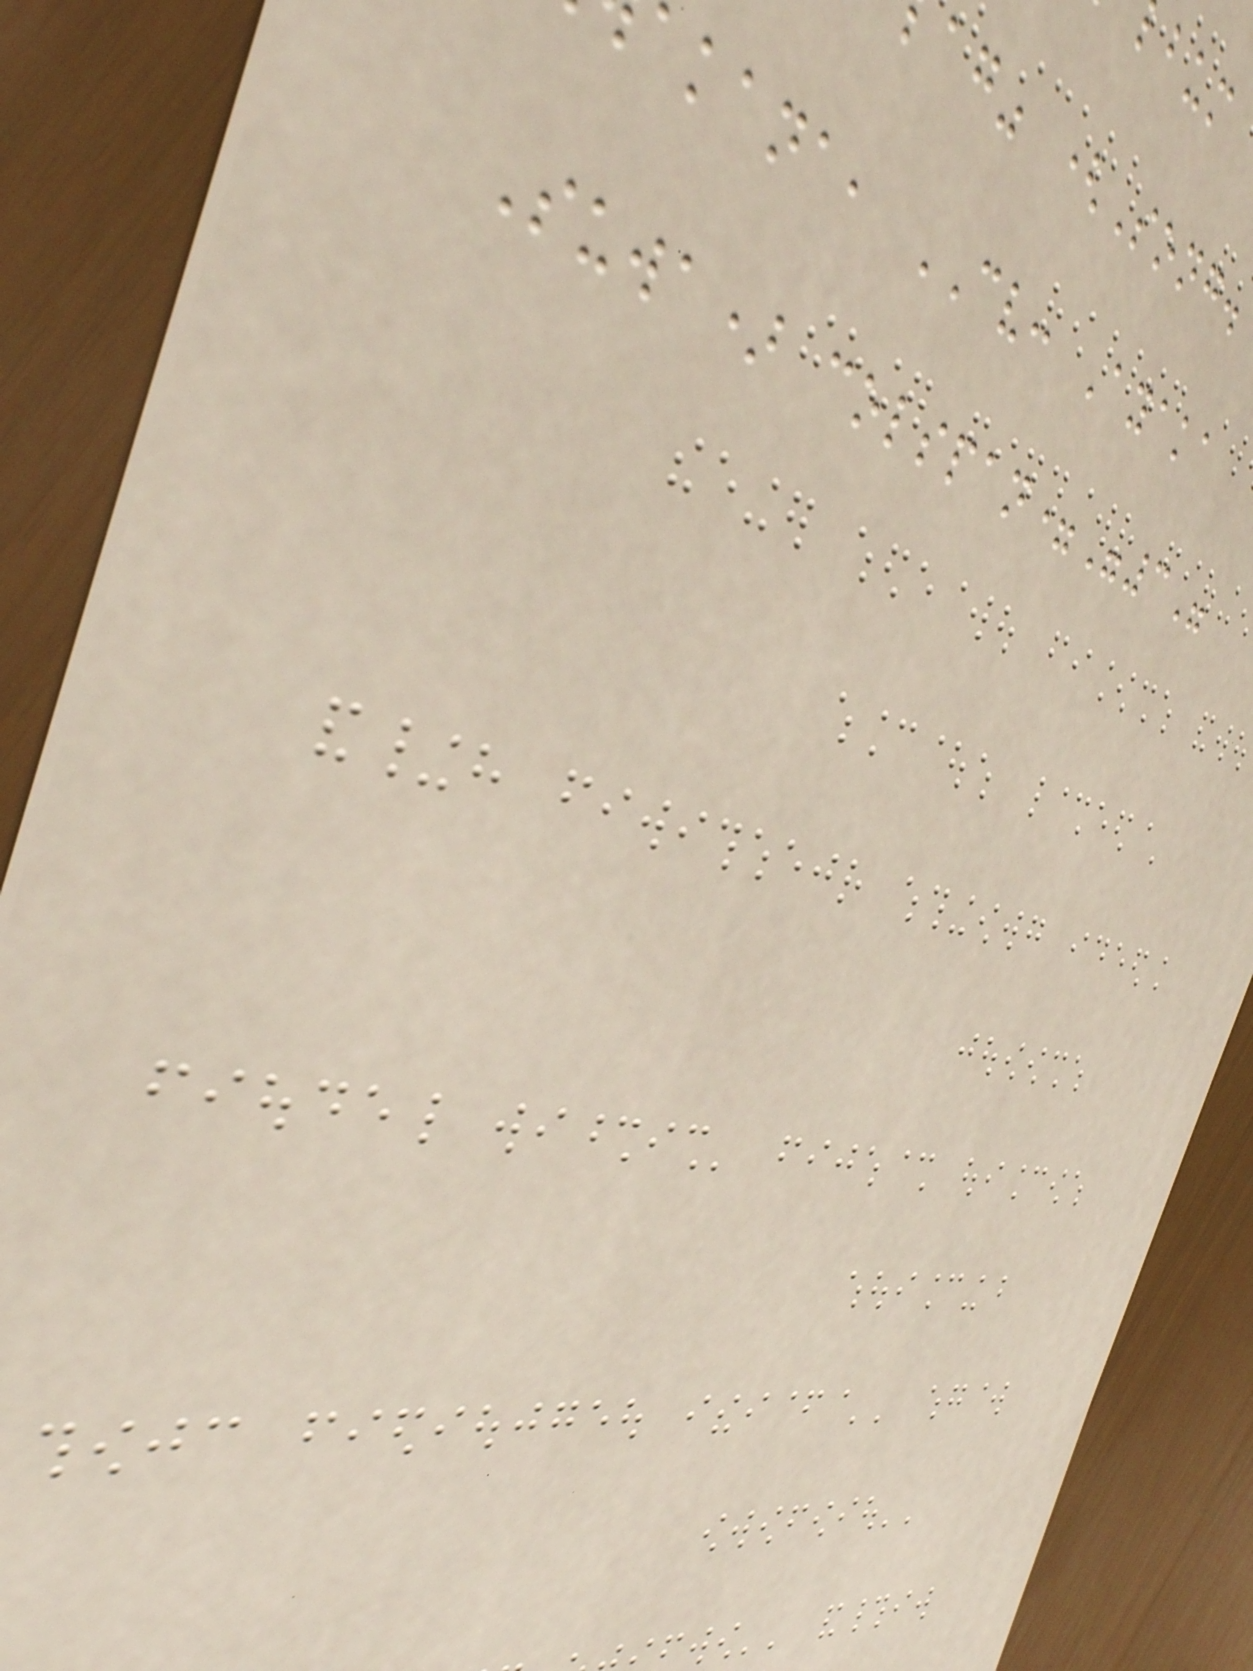ag" (Song.
akana, CV: Ayaka
Suwa) colspan="3"
